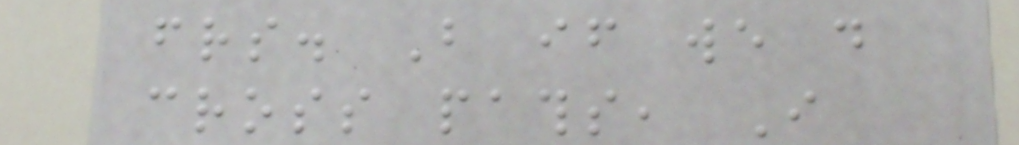friends. But if we do
cross paths, I
